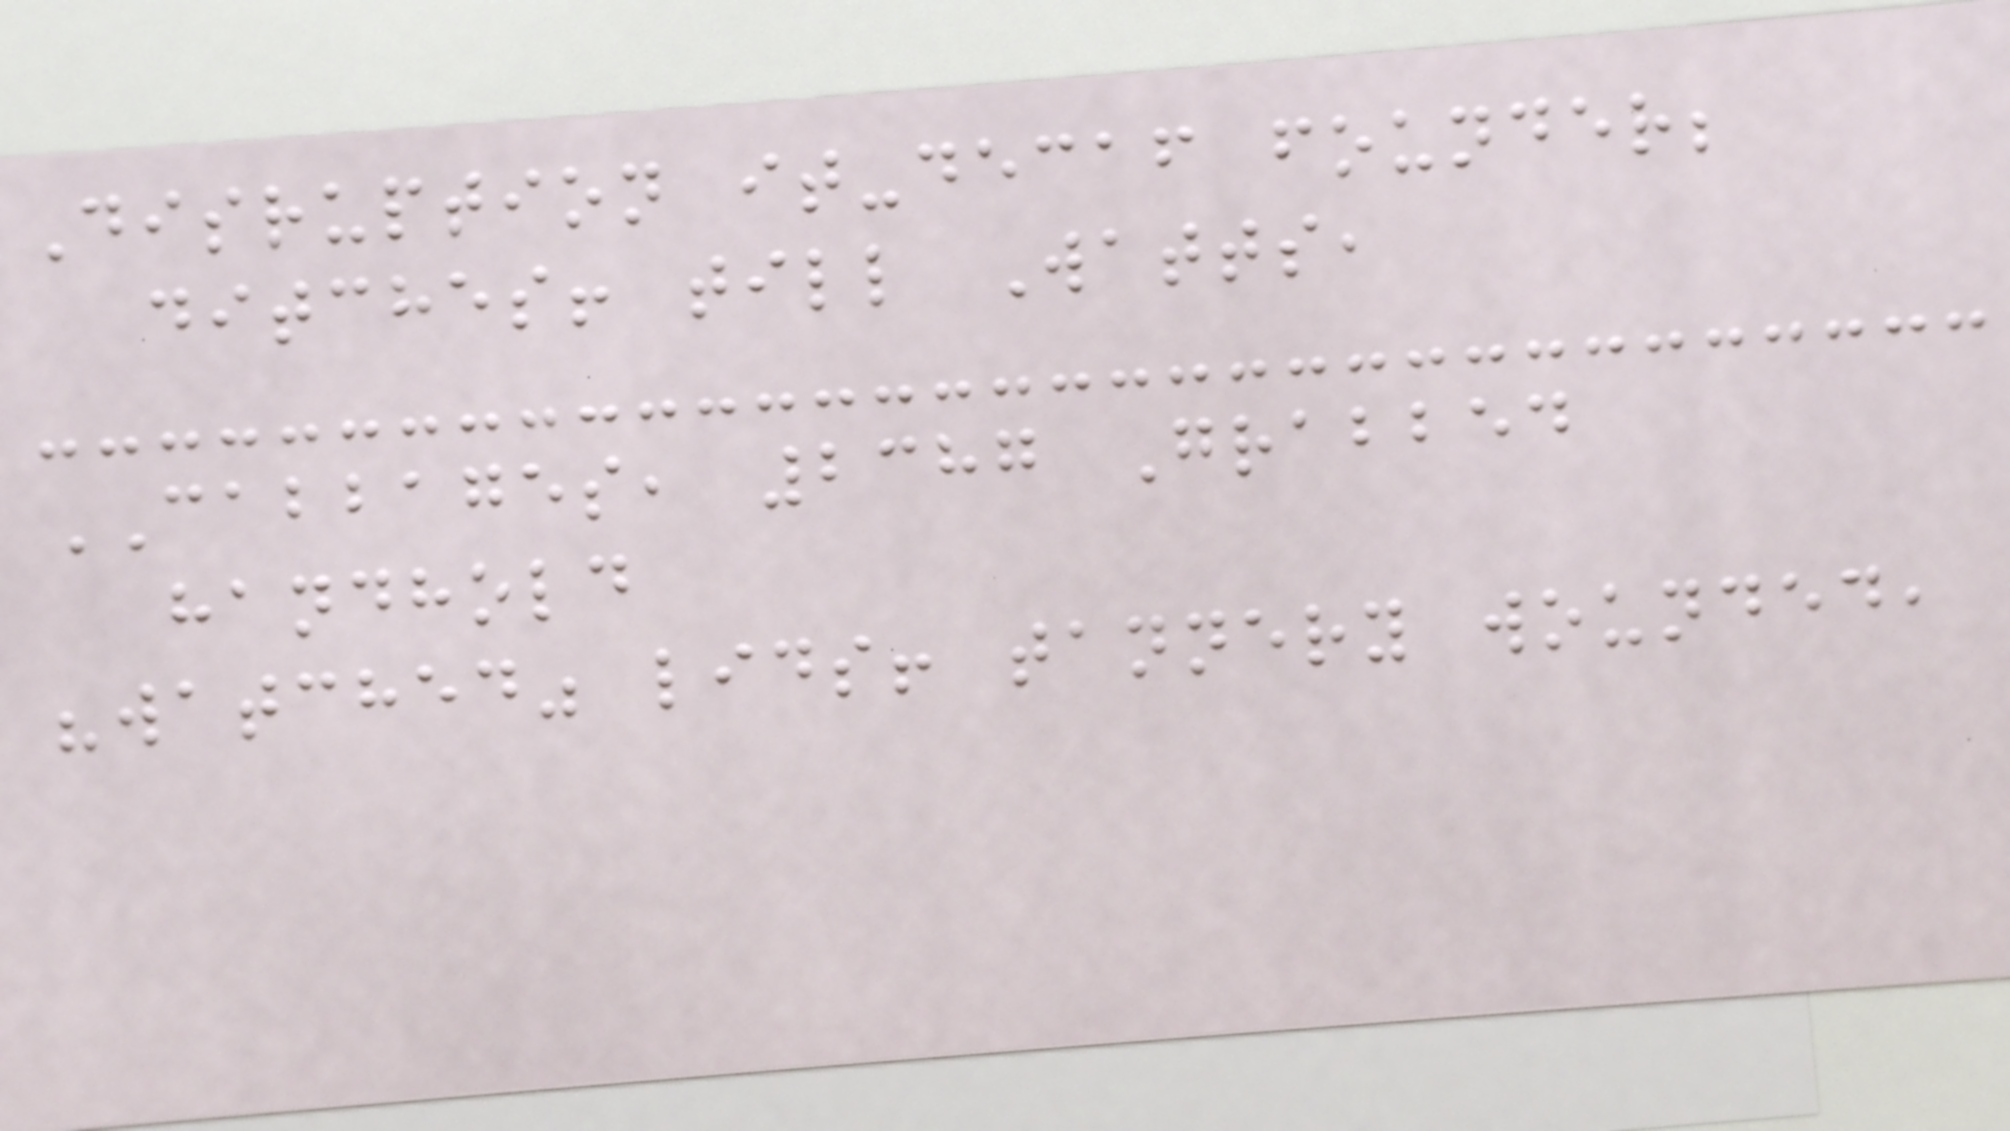Disruption it-decaf founder;
ditches! till Watts,
CABBAGES, 2387 Grabbed
handhold
"watched" lids! tannery wounded,
